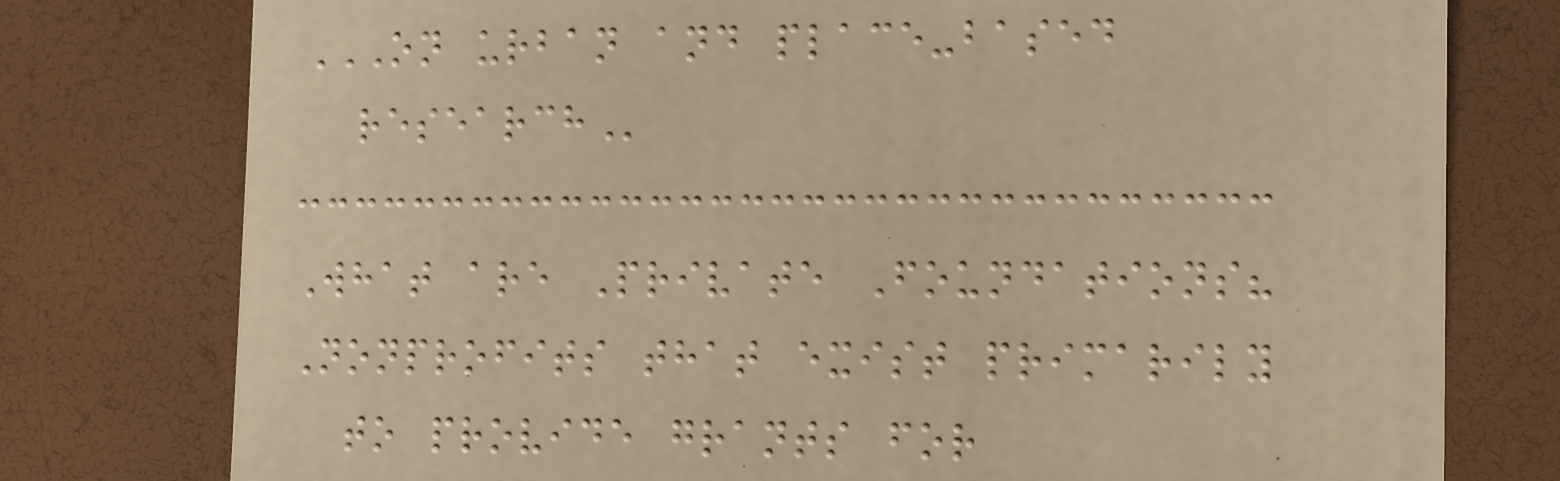ON URBAN AND PLACE-BASED
RESEARCH
What are Private Foundations?
Nonprofits that exist primarily
to provide grants for
